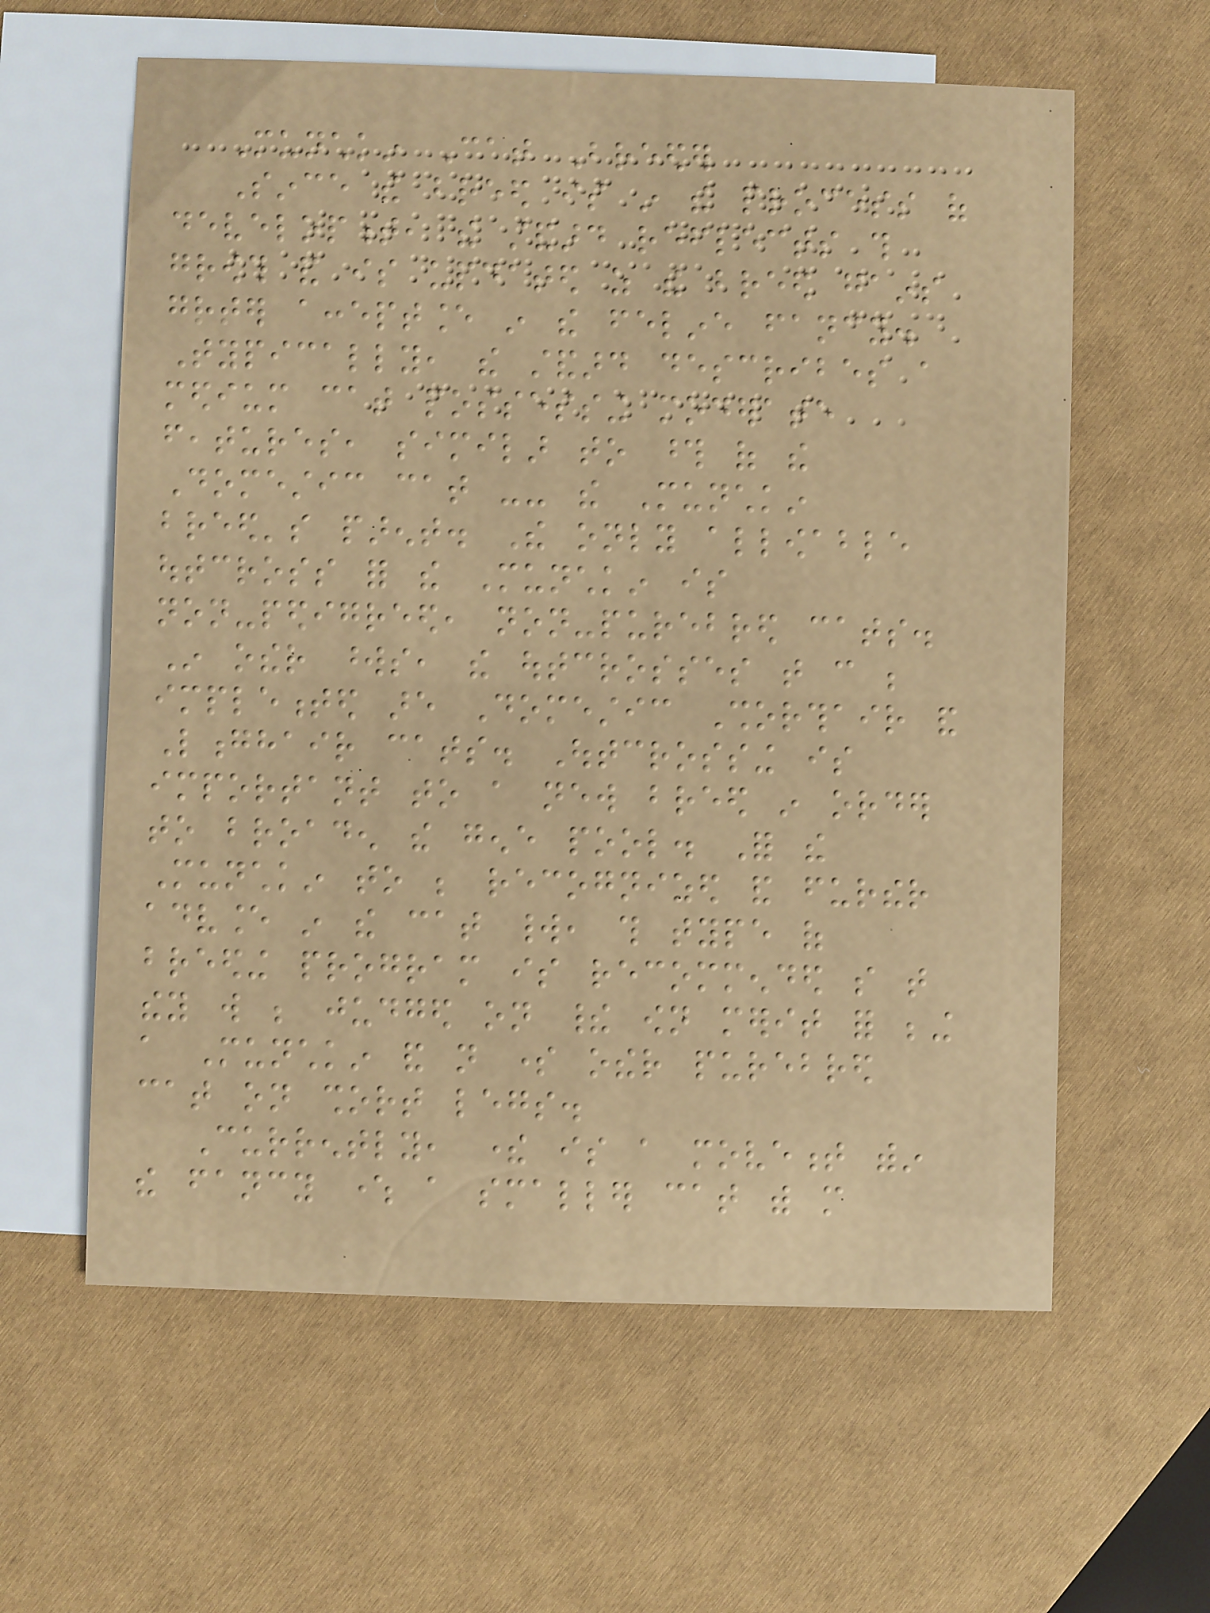Munchkin Cat Breeder
Since the breed is in the process of
development, the standard reflects this
growth and is updated as the breed gains
greater acceptance in the feline fancy.
Typically, the standard describes a
medium cat possessing moderate
features, similar to those of the
Domestic cat -- the Munchkin
breed's parent. The only allowable
outcross for the Munchkin is
non-pedigreed, non-purebred cats.
In other words, the outcrosses that can be
implemented are Domestic Shorthair and
Longhair cats. Outcrossing is
important to a new breed in order
to broaden the gene pool. For the
Munchkin to be recognized and further
advance in the cat world, this type of
breeding program is recommended so that
they will be judged on their own merit for being
a Munchkin and not some other purebred
cat on short legs.
Currently, there is a movement within
the fancy where a smaller cat with more
